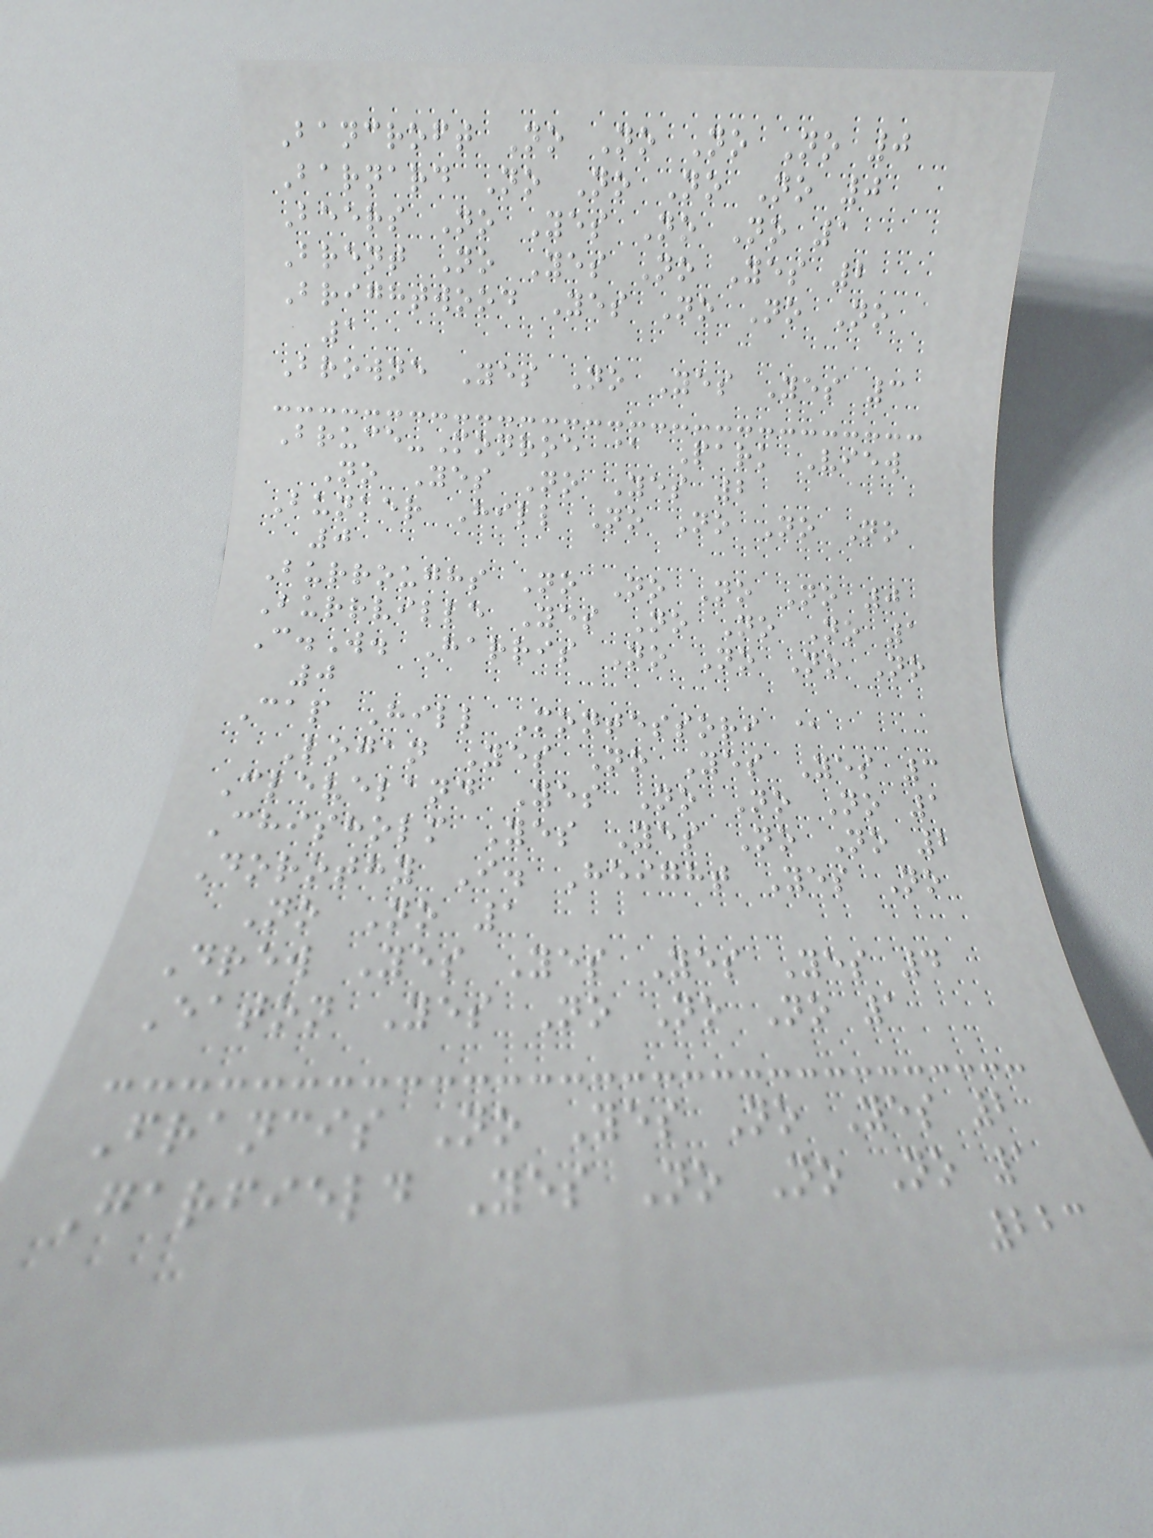Bancroft No No No No 0
Barnard No No No No 0
Beers No Yes No No 1
Brent No Yes No Yes 2
Brightwood Yes No No No
1
Browne Yes No Yes Yes 3
Bruce-Monroe @ Park View
No Yes No Yes 2
Bunker Hill No No No No
0
Burroughs No No No No 0
Burrville Yes No No No 1
C.W. Harris No No No No
0
Cap Hill Montessori @
Logan Yes No Yes Yes 3
Cleveland Yes No No No 1
Chisholm Yes Yes No No 2
Dorothy I. Height Yes No
No No 1
Drew Yes Yes Yes Yes 4
Eaton Yes No No No 1
Francis No Yes No Yes 2
Garfield Yes No No No 1
223
